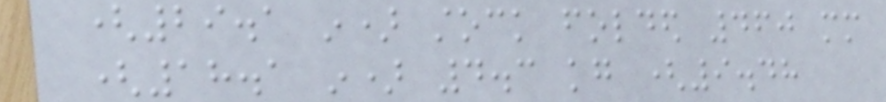(29.1 in) stock folded 460 mm
(18.1 in) 4.3 kg (9.48
